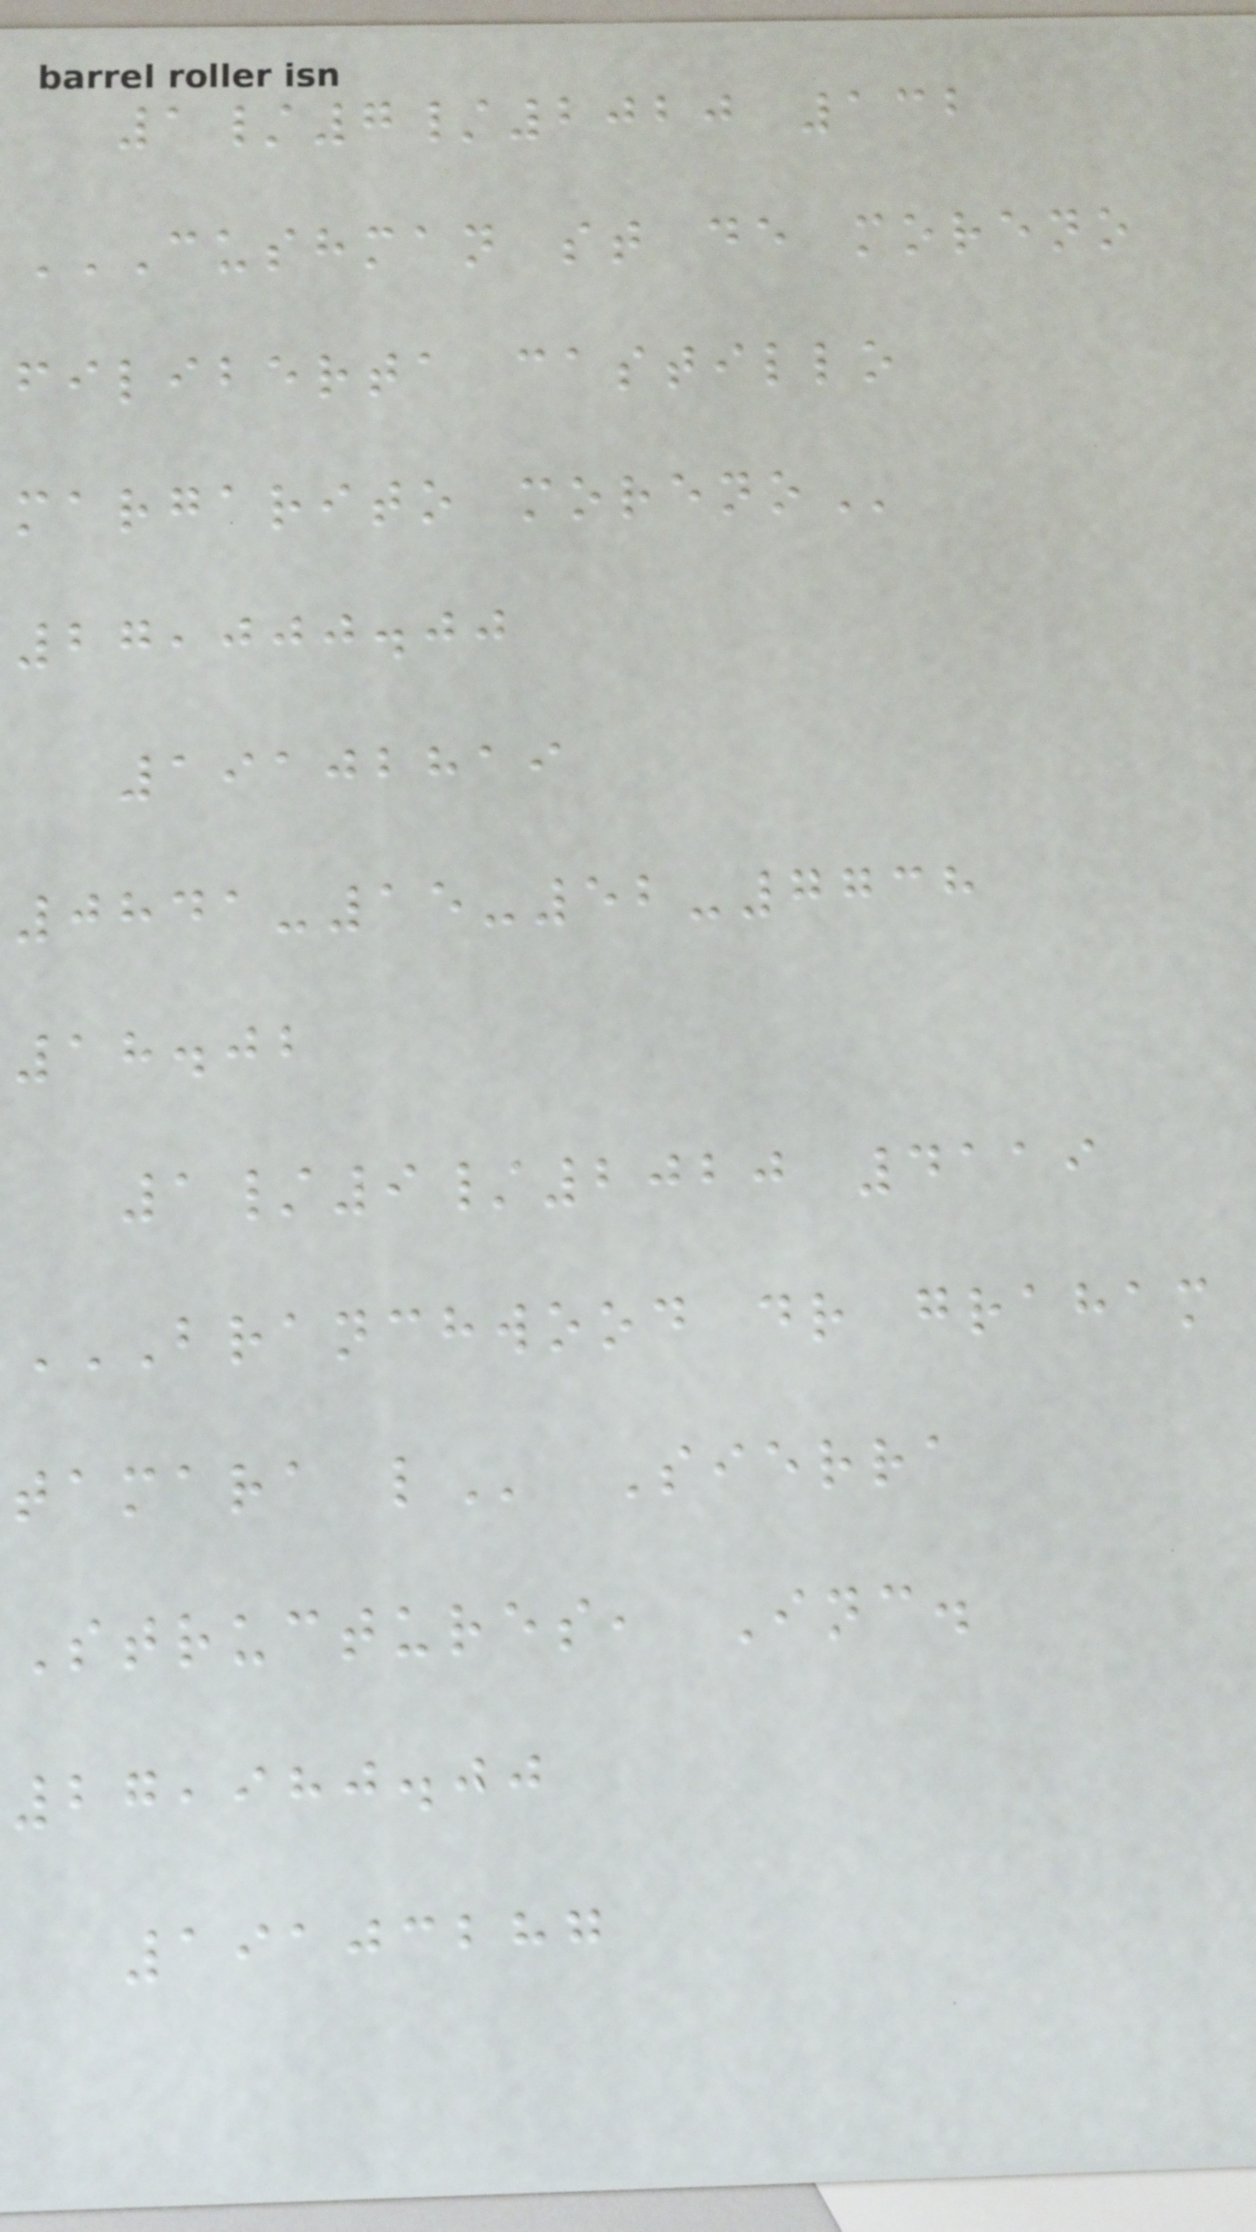1/7/2020 132
CUSHMAN ST DE MORENO
filiberta castillo
margarito
27,000.00
19102819
0841-15-52-7738
18.02
1/9/2020 4119
BRANCHWOOD DR GRAHAM
tamara
Structures, Inc.
27,980.00
19103287
